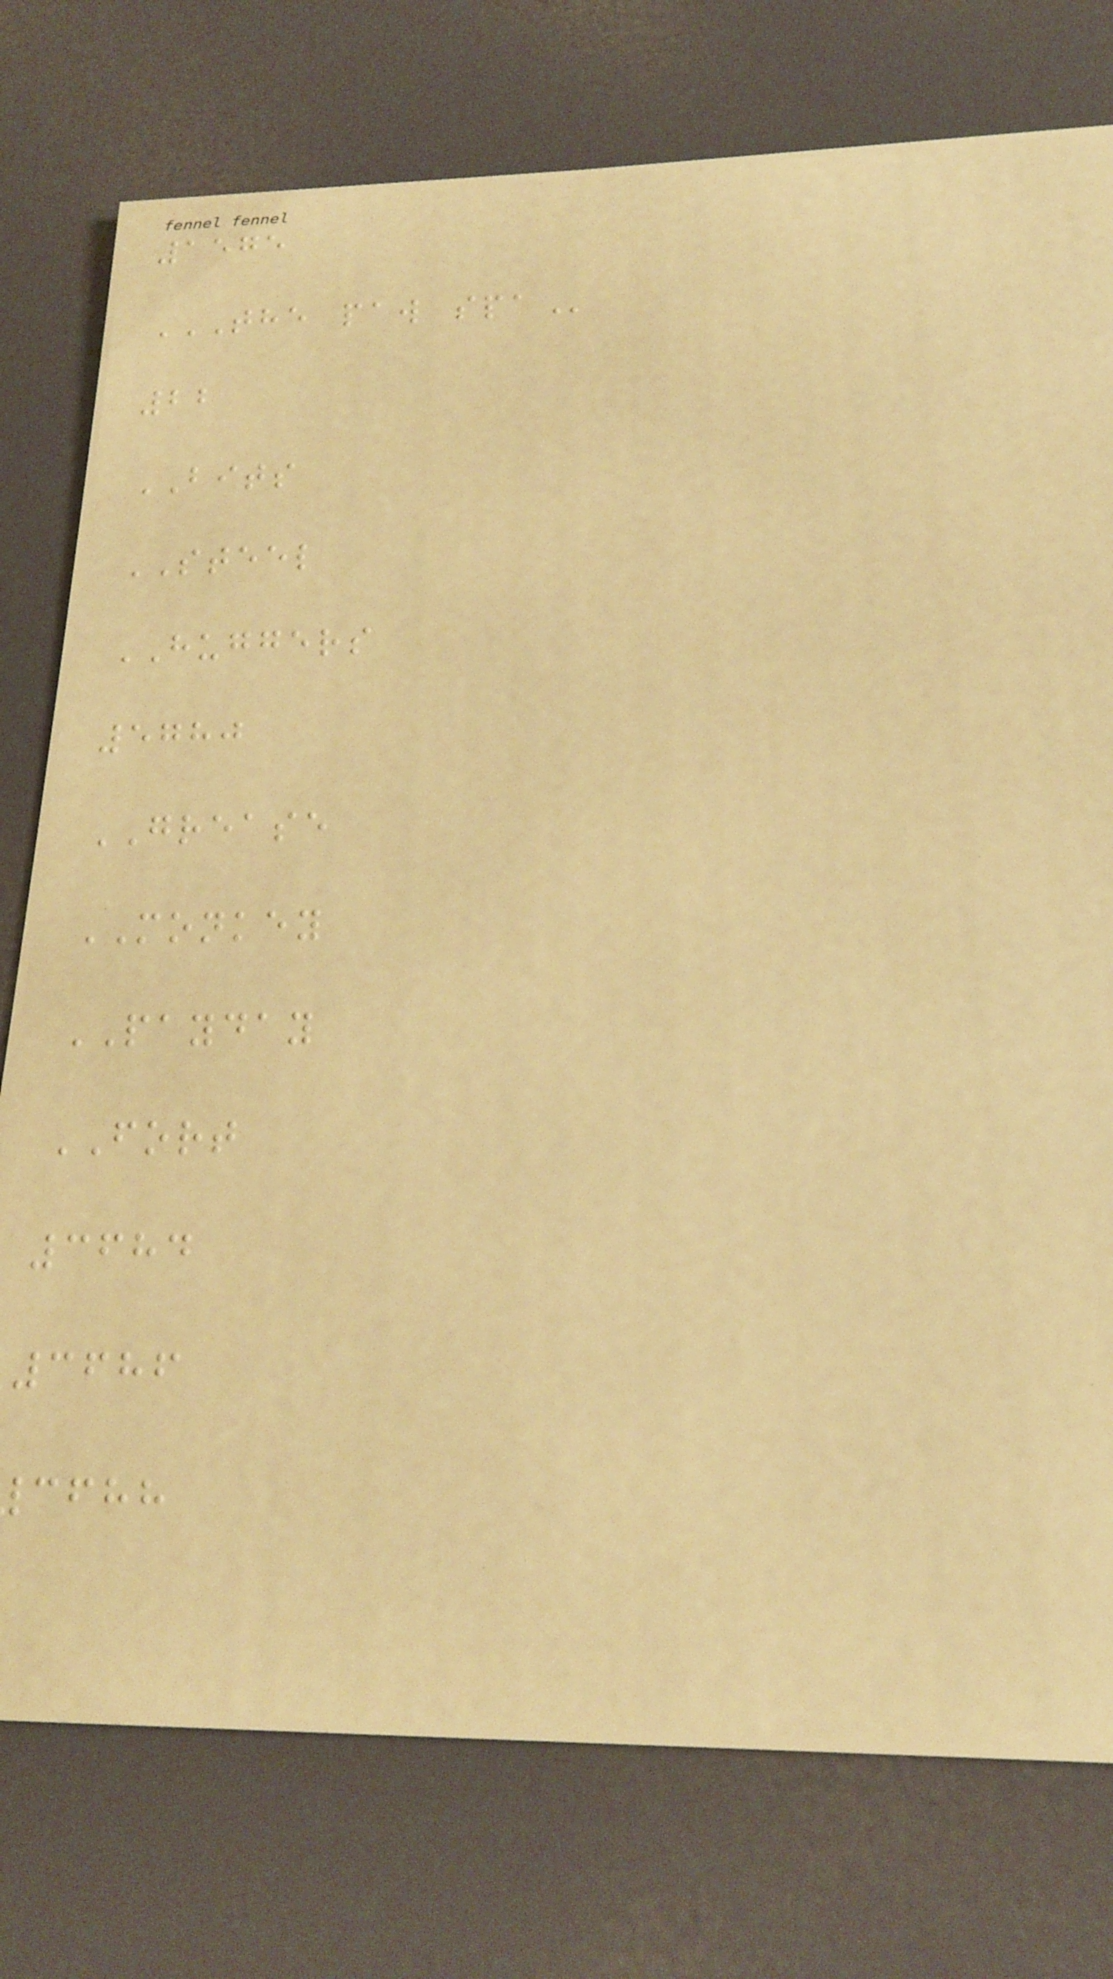1575
THE PAW SPA
22
BITS
STEEL
HUGGERS
5780
GREASE
MONKEY
PAYDAY
FORT
3684
3686
cfhh
